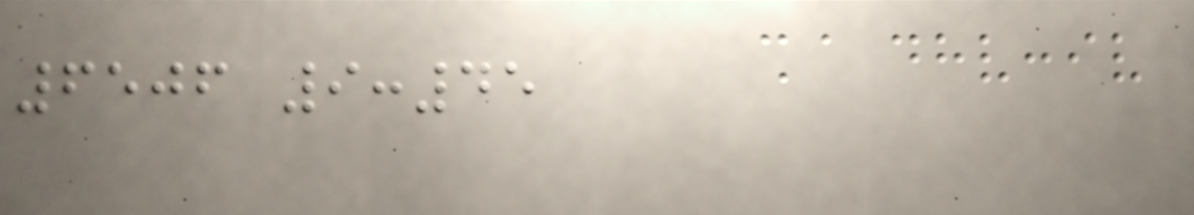6506 9:45
